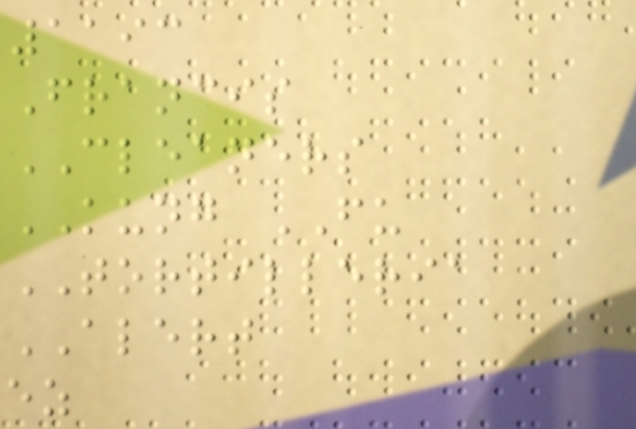1193
Francis
CLEANERS
KUNG FU
TORTILLERIA
ALERT
ez
